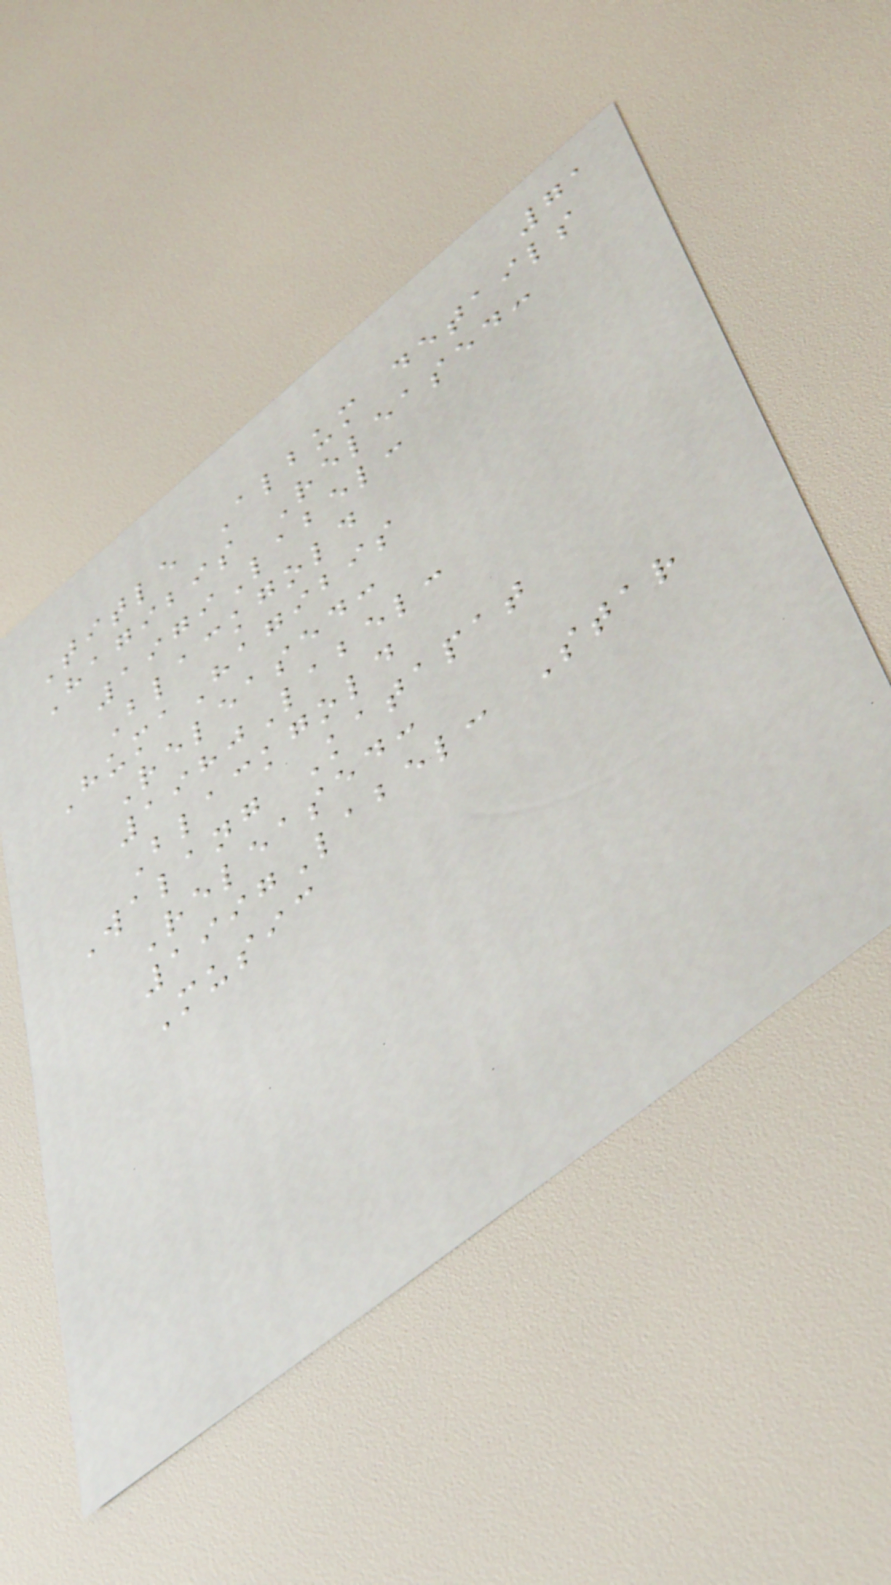71
Title Album details
Hagibis Released:
1979Label:
Blackgold
HumaHagibis
Released:
1980Label:
Blackgold
Walang Katapat
Released:
1997Label: Star
Music
